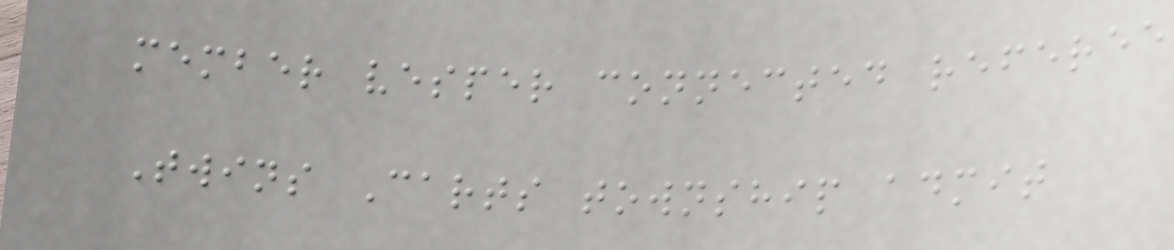member vesper connected referee
Twins Carts township admit
